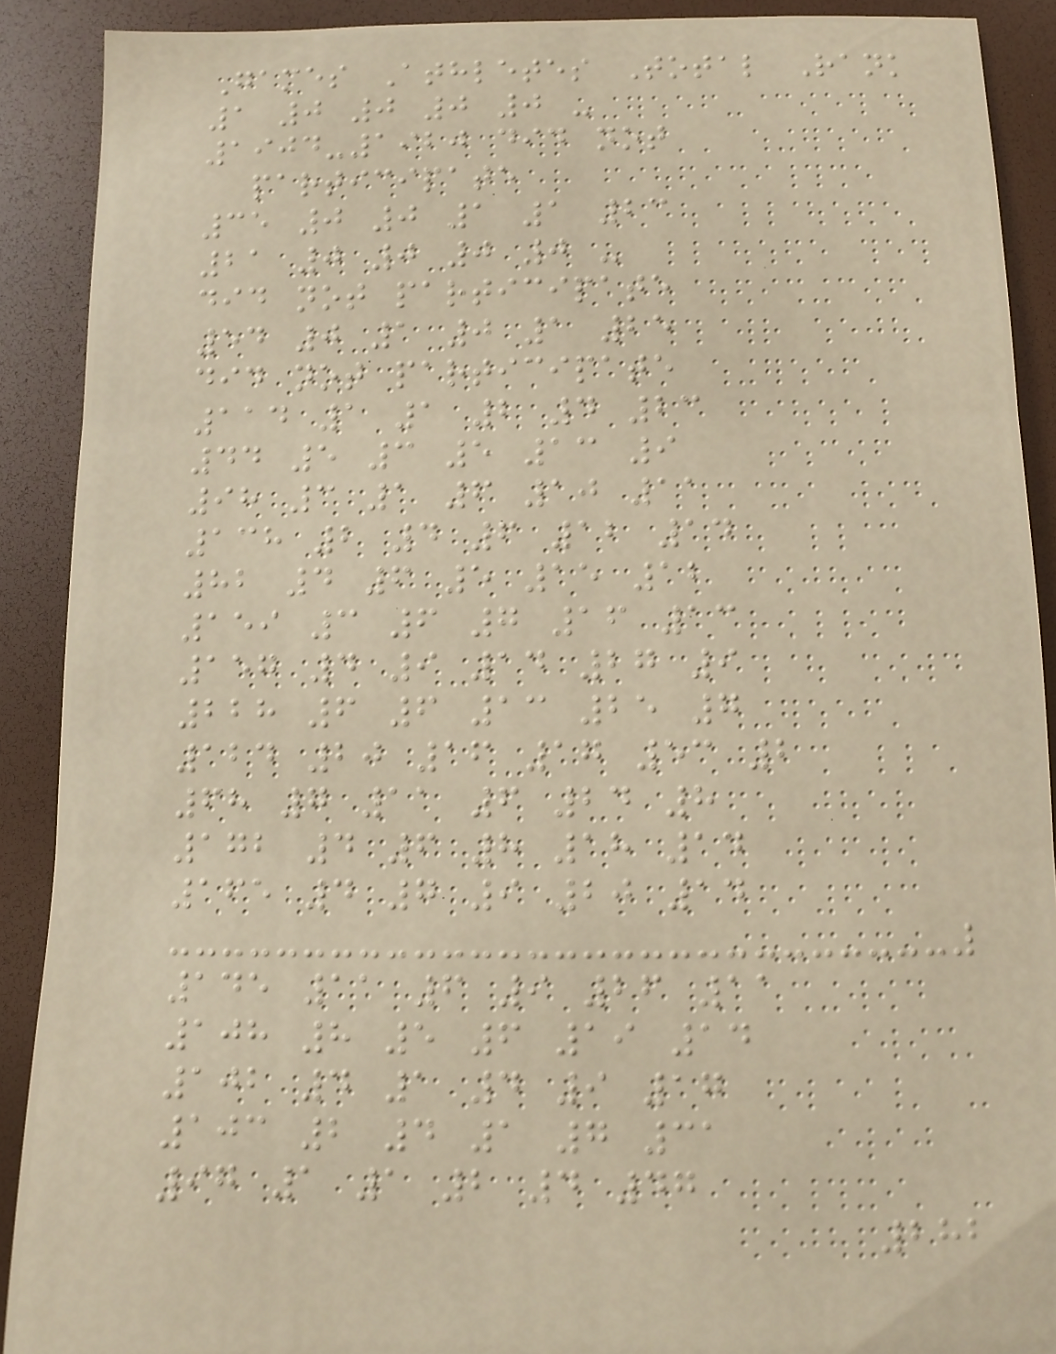Games Athletes Total Rank
1 0 0 0 0 -
1904-1920 did not
participate
35 0 0 1 1 23
21 0 0 0 0 -
did not participate
54 0 1 0 1 25
did not participate
114 1 1 2 4 23
44 5 3 5 13 9
98 3 1 6 10 11
138 2 4 6 12 14
82 4 6 5 15 12
159 3 6 7 16 13
157 4 9 14 27 9
228 6 6 13 25 7
124 20 16 17 53 2
68 7 11 6 24 8
172 4 6 8 18 14
165 4 7 9 20 14
145 11 6 9 26 11
108 8 5 6 19 14
102 4 1 4 9 17
103 2 4 1 7 31
97 1 1 2 4 47
282
